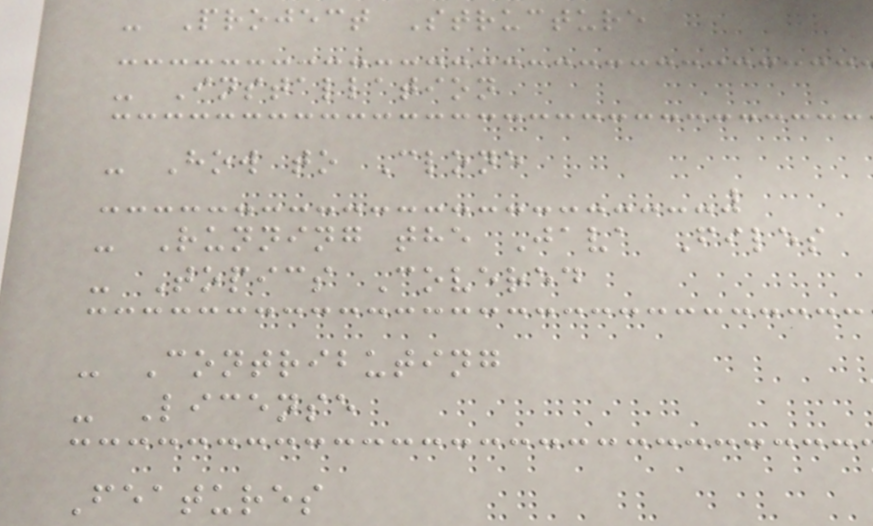- Project Structure
- Installation
- How to Clone
- Running the Java Files
- Topics Covered
- Contributing
- License
Features
